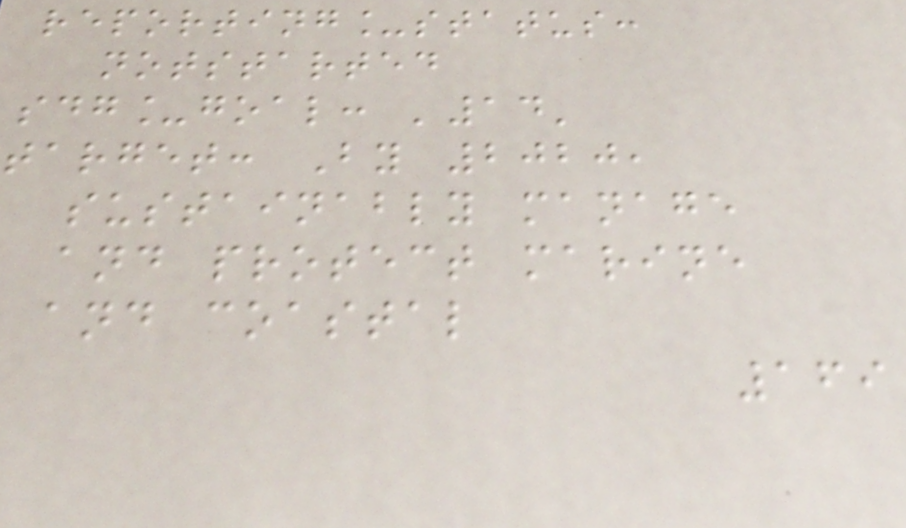reporting_status:
notstarted
sdg_goal: '14'
target: By 2020,
sustainably manage
and protect marine
and coastal
169
